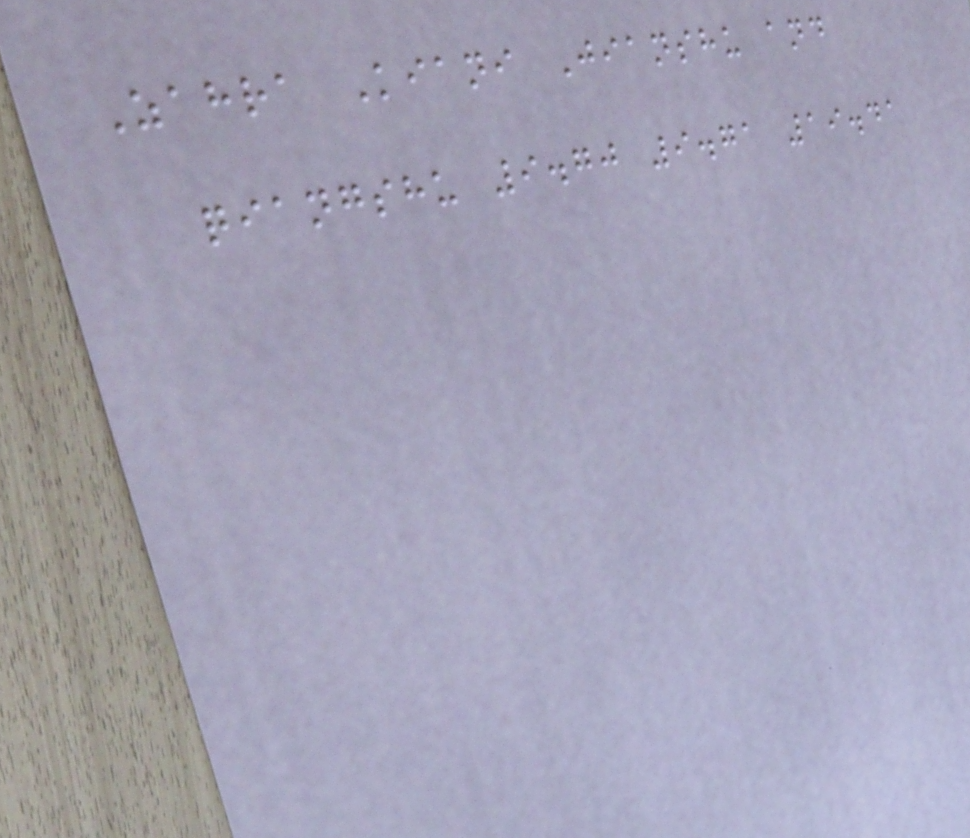Zahra Kiani Jianshu and
qiangshu 9.70 9.71 19.41
